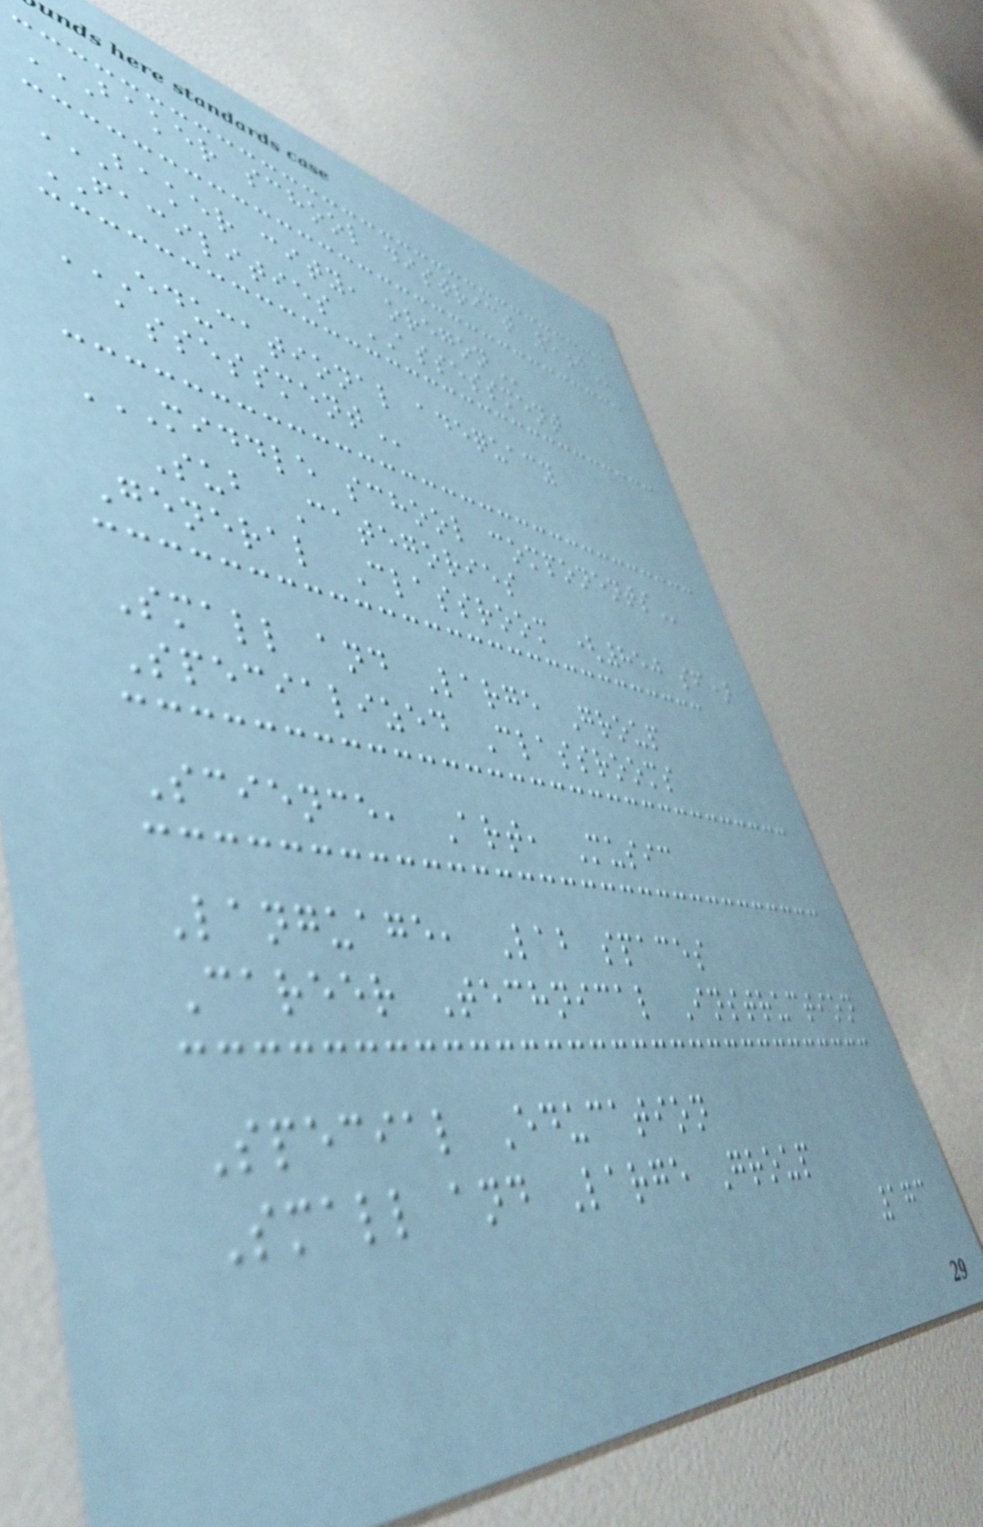BAKER SCHOOL DISTRICT 5J
BAKER CITY, OREGON
FACILITIES ASSESSMENT
EDUCATIONAL ADEQUACY
ASSESSMENT
MIDDLE SCHOOL COMPONENTS
Sub Categories
General Classroom (850 sf)
Small and Large Group
Specialized Classrooms
Science, Art, Music
Language, Lab spaces
Career Technical Instruction
Special Education
Small and Large Group
173
